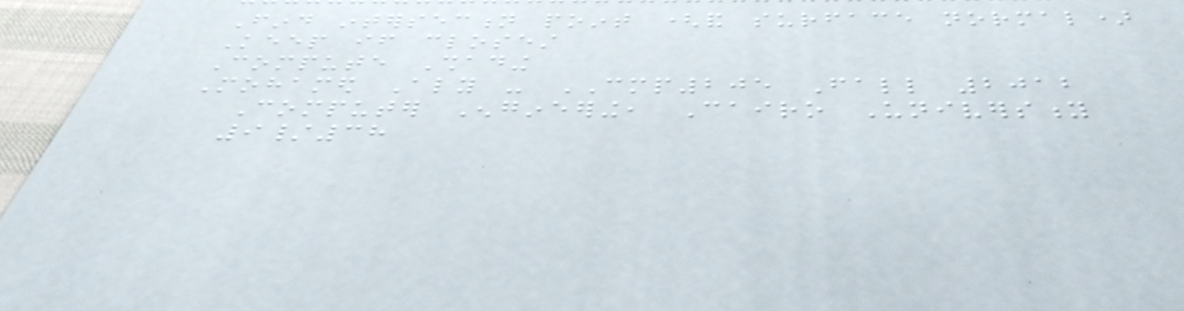Find intersection point (and surface normal)
Keep if closest
Compute Shading
Mohamed Aly - CMP205 Fall 2012
Computer Engineering, Cairo University
9/38
